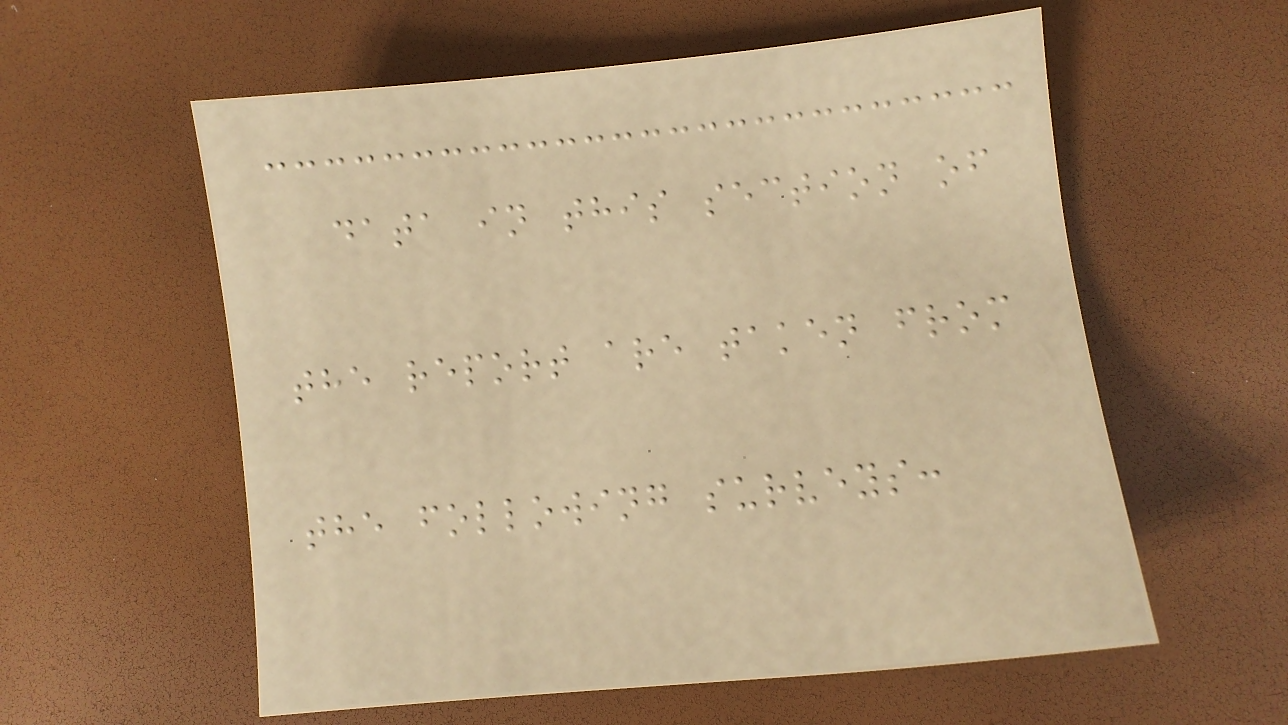data in this section of
the report are taken from
the following surveys:
